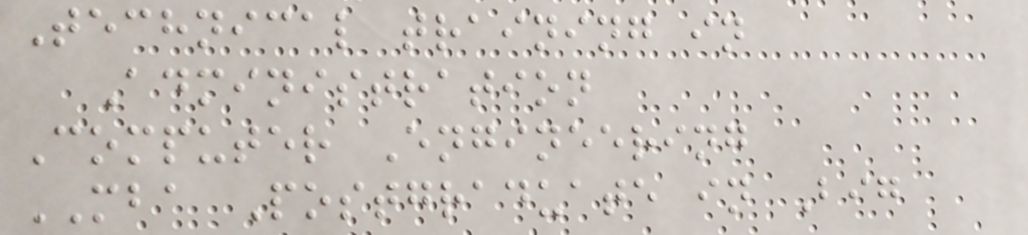Technical training in
Administration
Computer Engineering
MBA Postgraduate in Big
